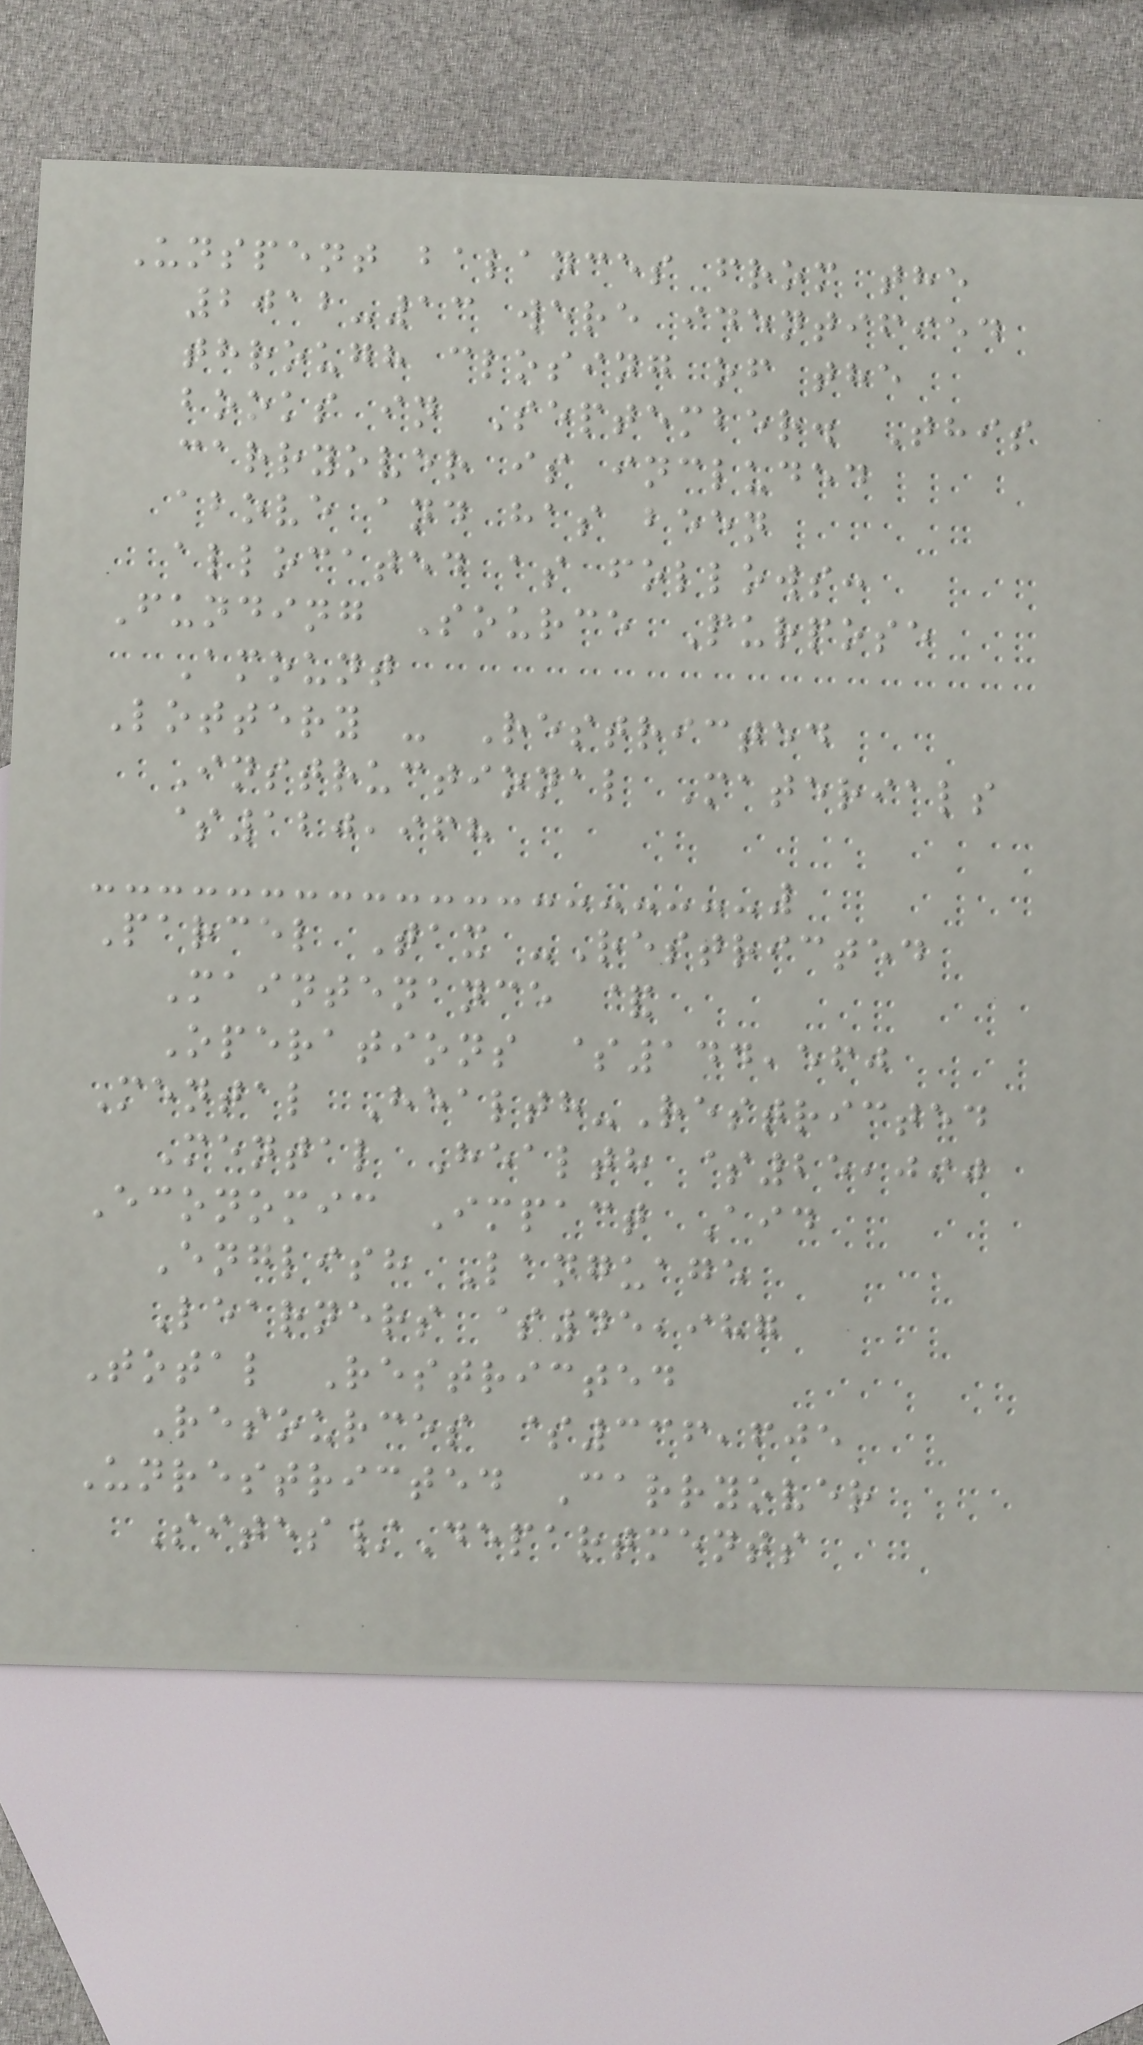Unspent balances from the
2012-13 were identified
through closing of the
books in September. This
carryover is included
above and has been
allocated as follows:
Funding Source Purpose
Amount
Lottery - Restricted
Instructional Materials
$120,968
Parcel Tax -Restricted
Maintenance &
Operations $144,560
Mental Health-Restricted
Mental Health $25,090
Economic Impact Aid
English Language
Learners $45,987
Total Restricted
Resources $336,605
Unrestricted Carryover
Sites/Departments
